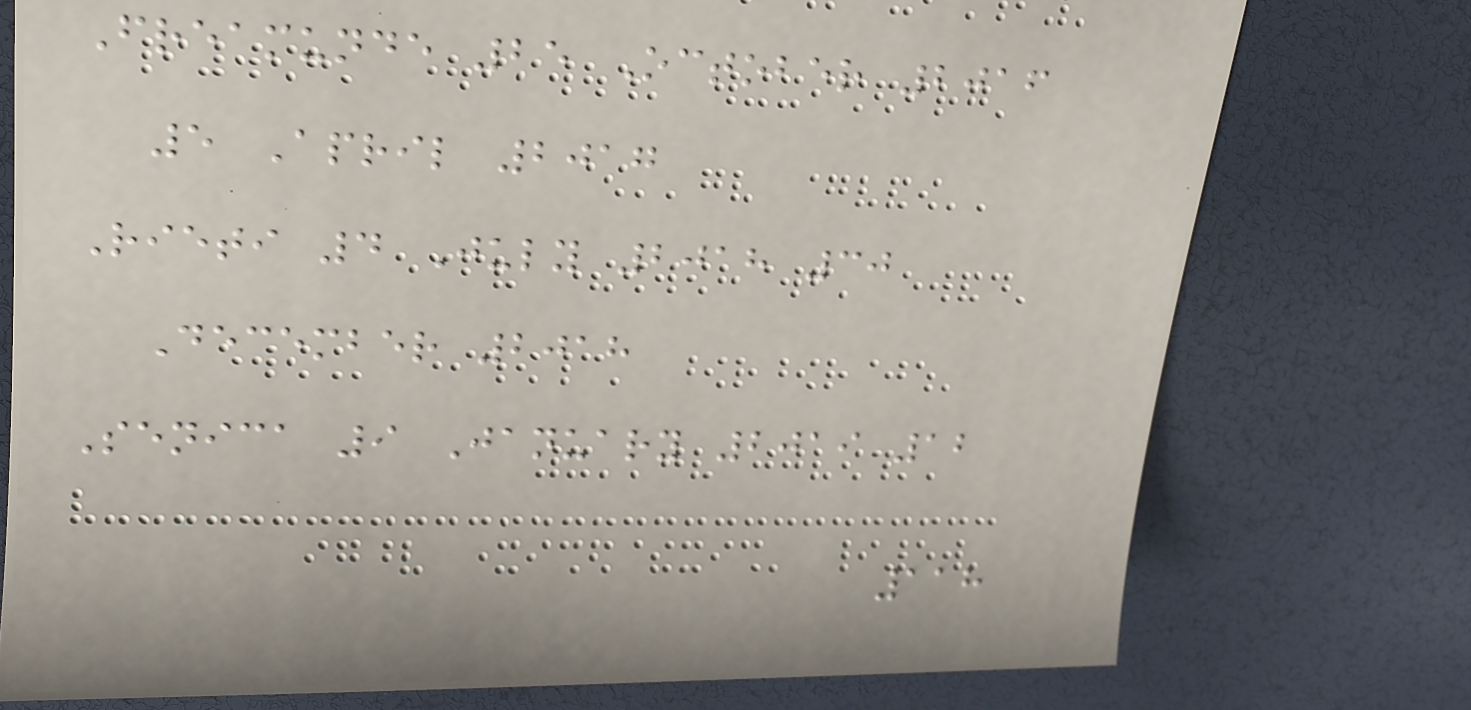Freamunde 25 October 2016
5 April 2017
Rieti 4 July 2018 30
December 2018
Senica 9 January 2019 12
118
